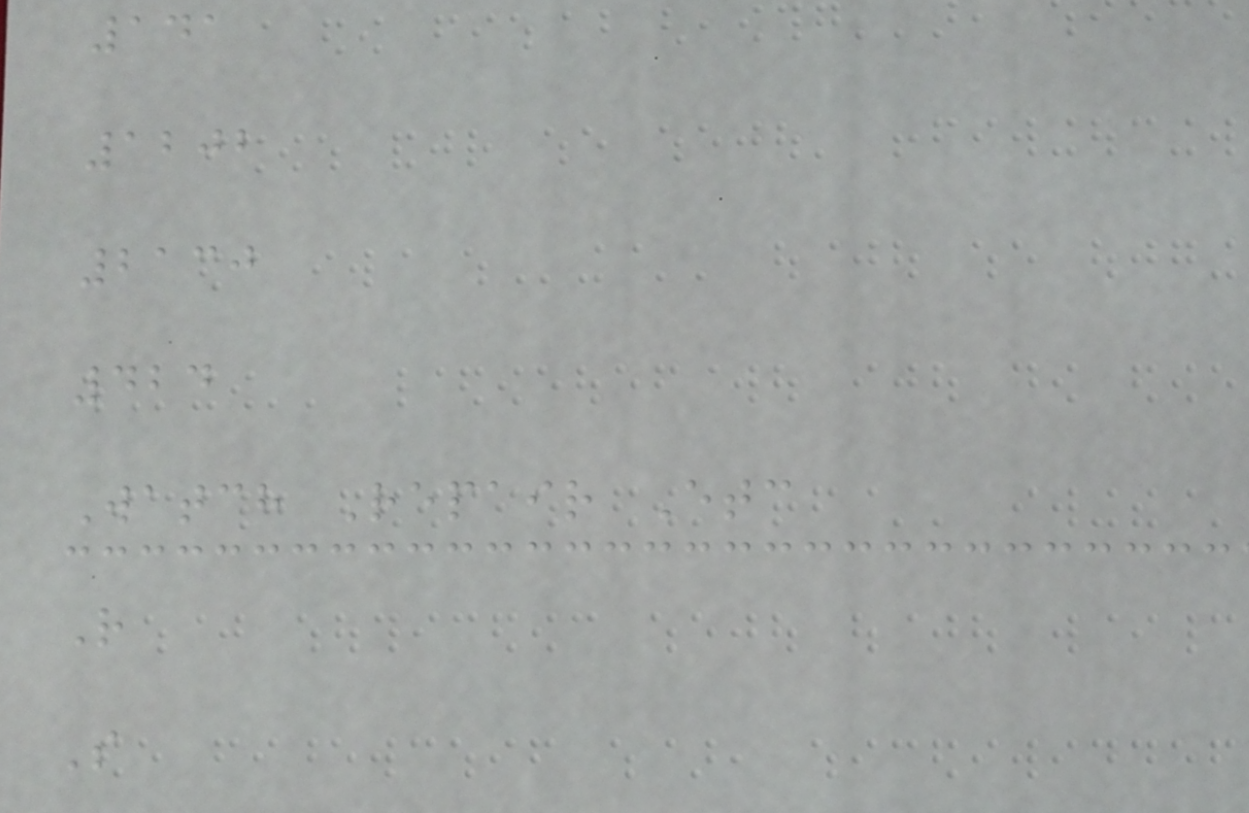141
1202
2130
424
Watch Repair Etc
R
S
